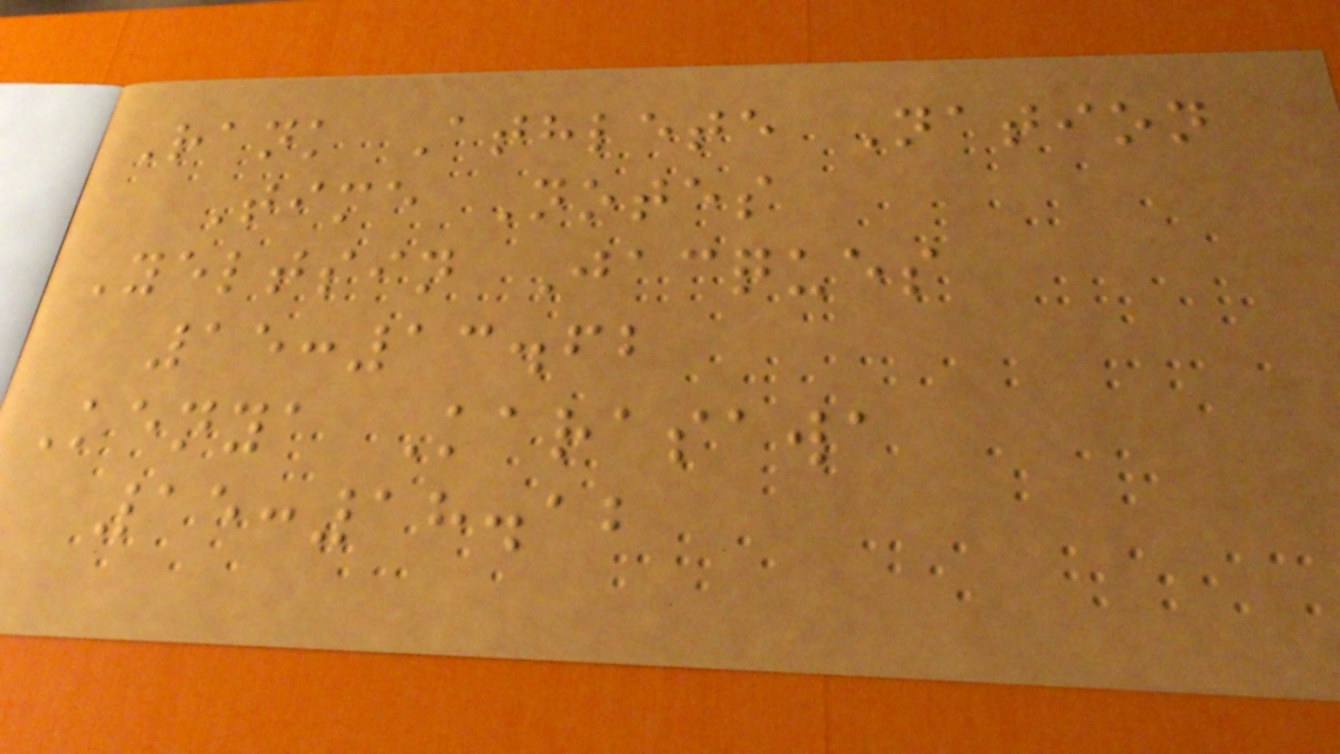Rank Athlete Nation
Time Notes
Yeltsin Jacques
15:13.62
Kenya Karasawa
15:18.12
